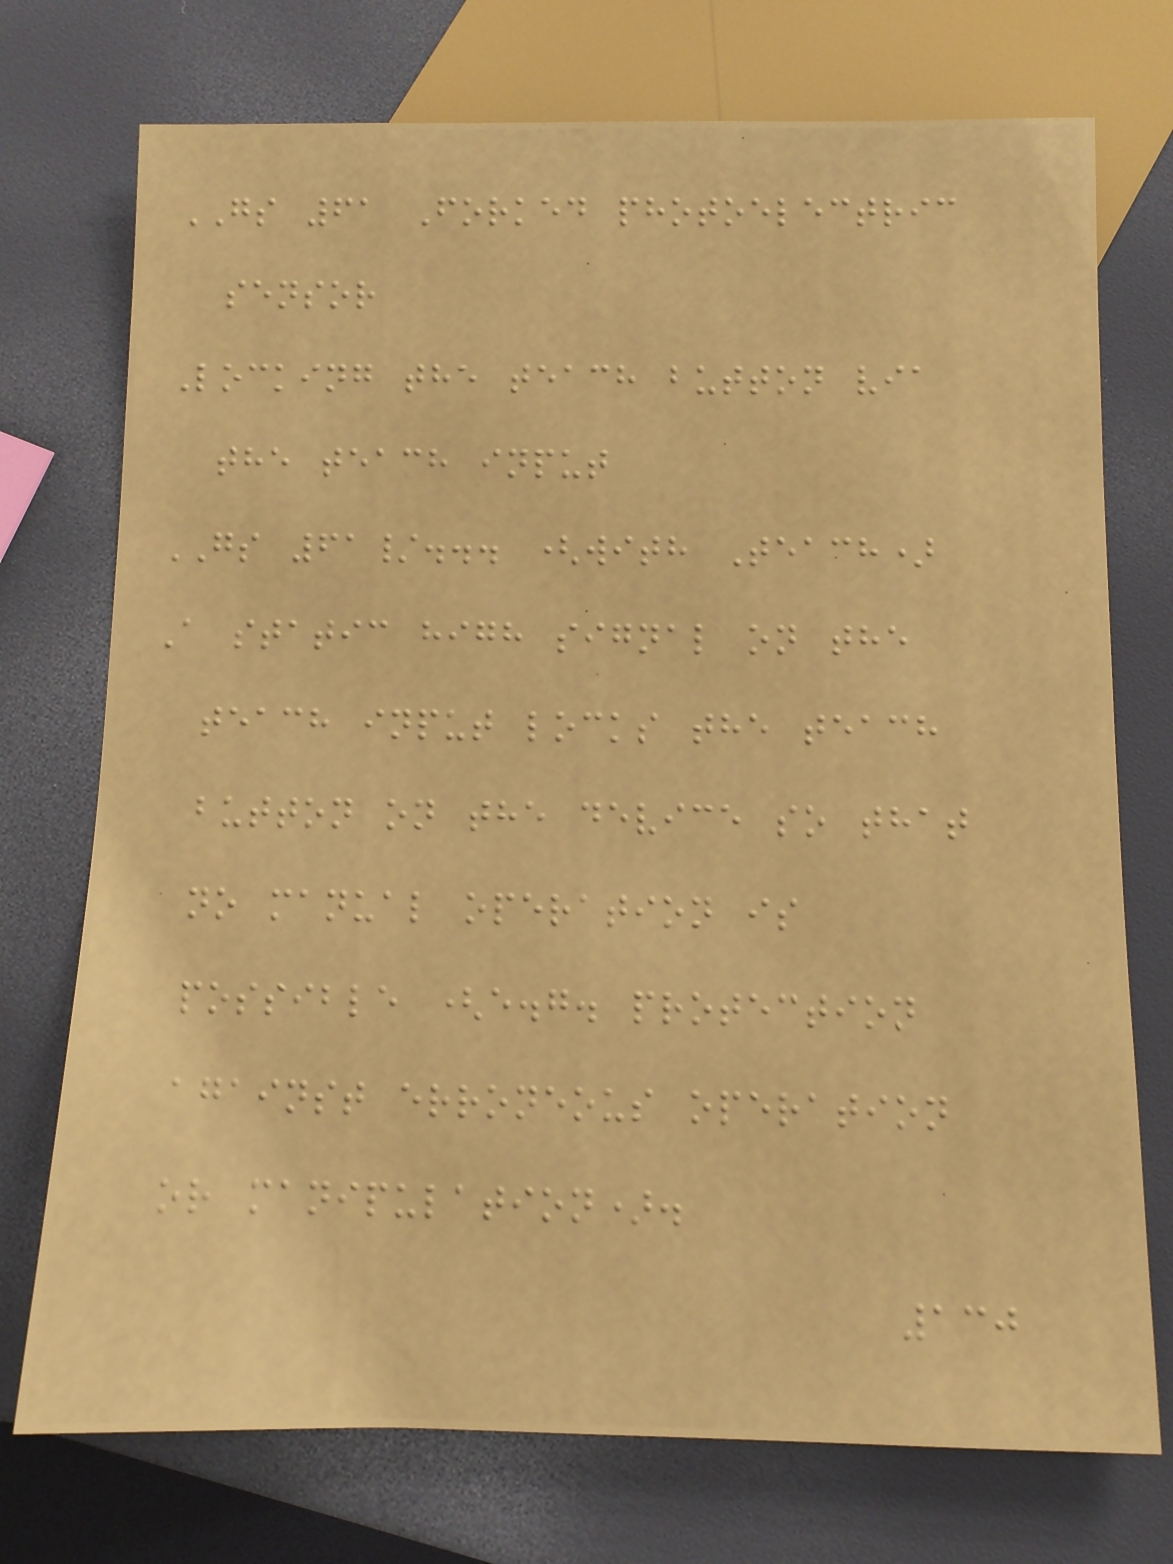GS 61 Forked photoelectric
sensor
Locking the teach button via
the teach input
GS 61/... (with Teach)
A static high signal on the
teach input locks the teach
button on the device so that
no manual operation is
possible (e.g. protection
against erroneous operation
or manipulation).
130
